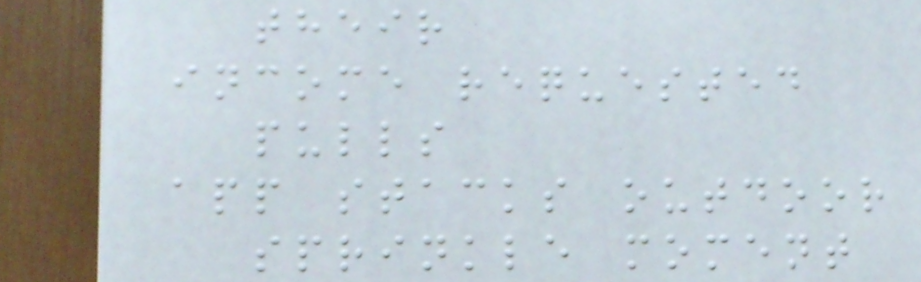their
income requested
pulls
app stacks outdoor
sprinkle moment
